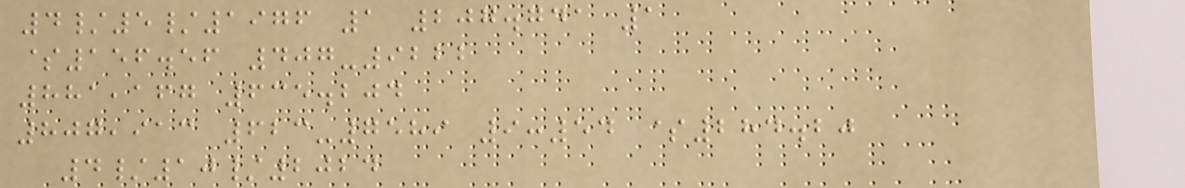4/5/1976 1 207.741 1
$156.56 407-9222
881,167 635.204
807,913 623-7589 9:54 $284.20
4/10/2024
